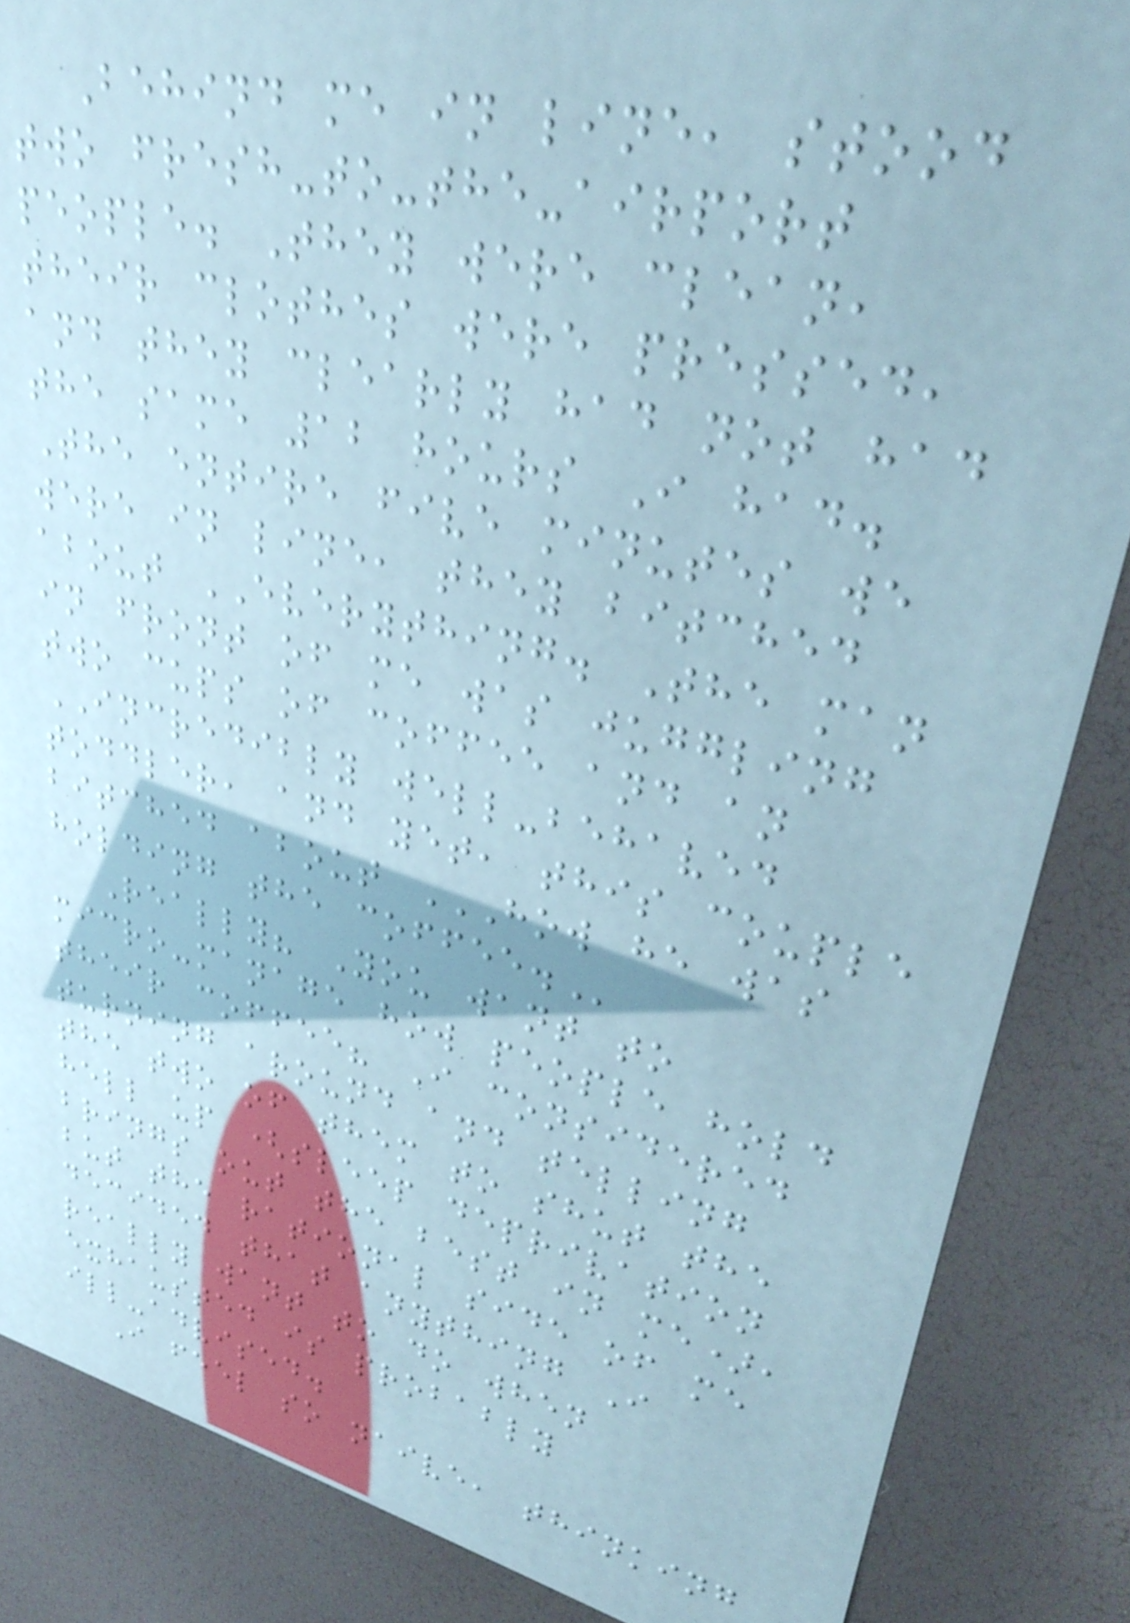Behind me in line, stood
two fresh-to-the-airport
people. They were clean,
their clothes were pressed,
and they clearly had not had
the same 12 hours I had.
The entire five minutes we
were in line, they bitched
about EVERYTHING. The man
in front of me was juggling
two cups of coffee and an
INCREDIBLY well-behaved
toddler, and yet, this couple
bitched about HOW HE WAS
HOLDING THE COFFEE.
Really? You want to
micro-manage how people hold
their coffee? I considered
turning around and telling
the two of them to shut the
hell up (sleep deprivation
brings out the best in me),
but the rational side of me
decided that anything I
really want to do when
exhausted is probably
ill-advised.
I feel so naive, thinking
